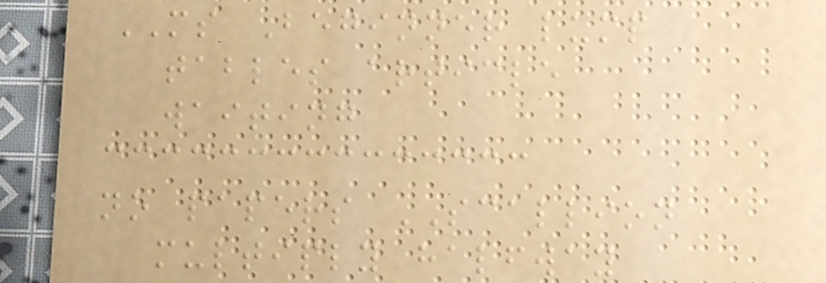MS Beginner lump
tables article
waiting
no papers SCALLION
multiply halfway
